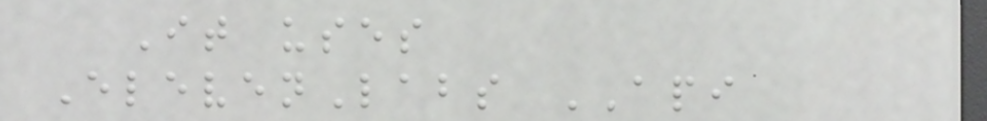It uses
ElevenLabs API
